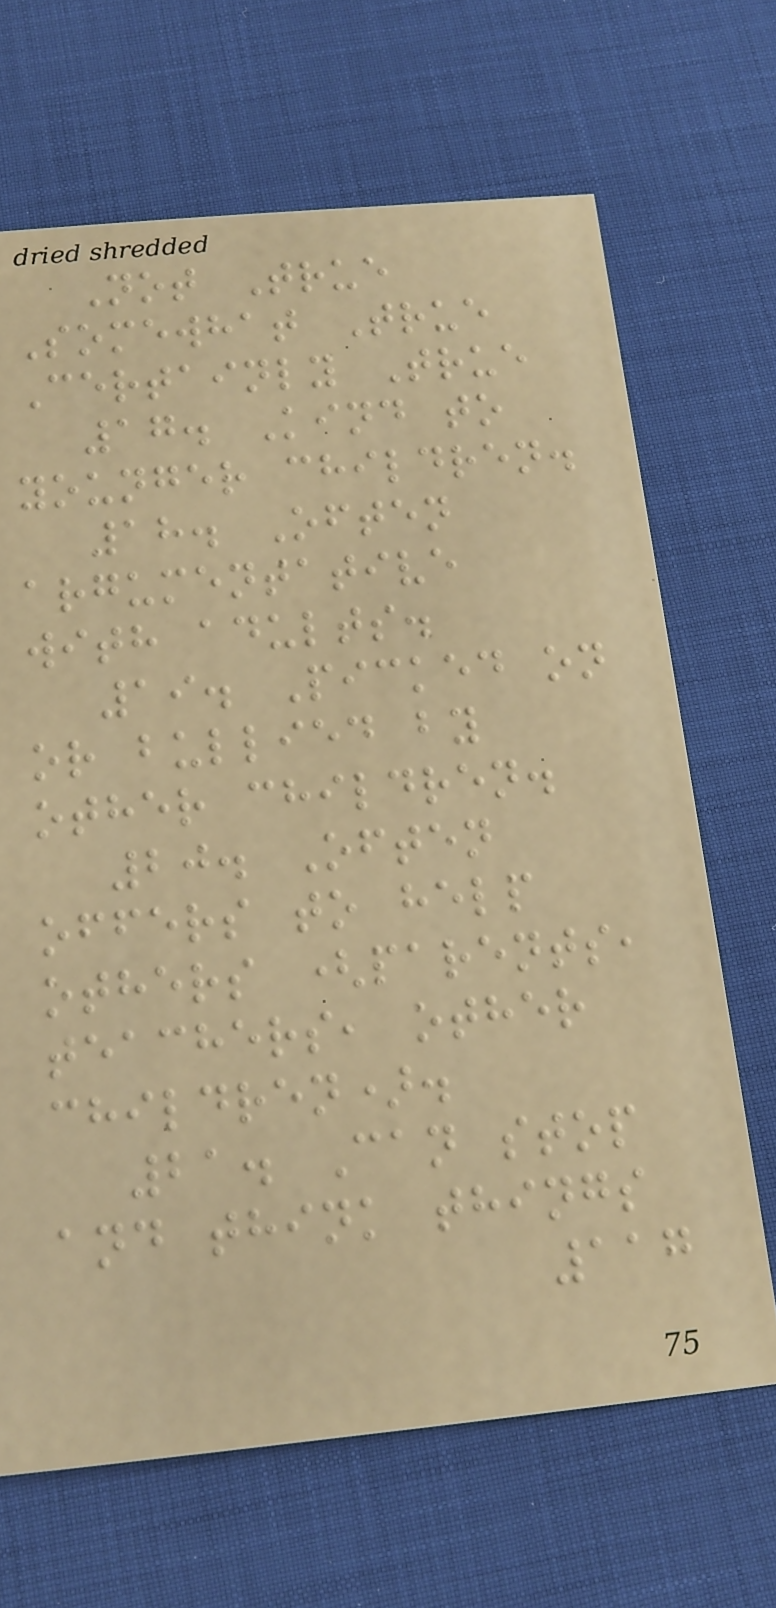Not True
Somewhat True
Certainly True
17. Kind to
younger children.
18. Often
argumentative
with adults.
19. Picked on
or bullied by
other children.
20. Often
offers to help
others (parents,
teachers, other
children).
21. Can stop
and think things
117
